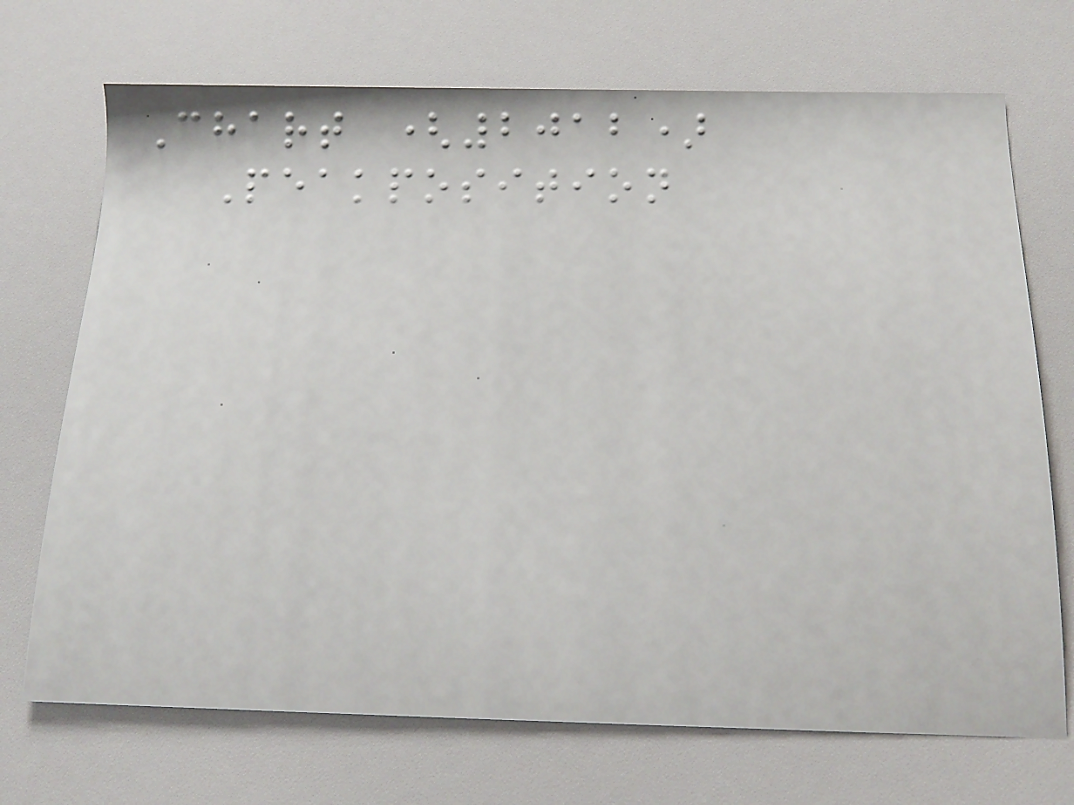Chart (2012)
Peakposition
